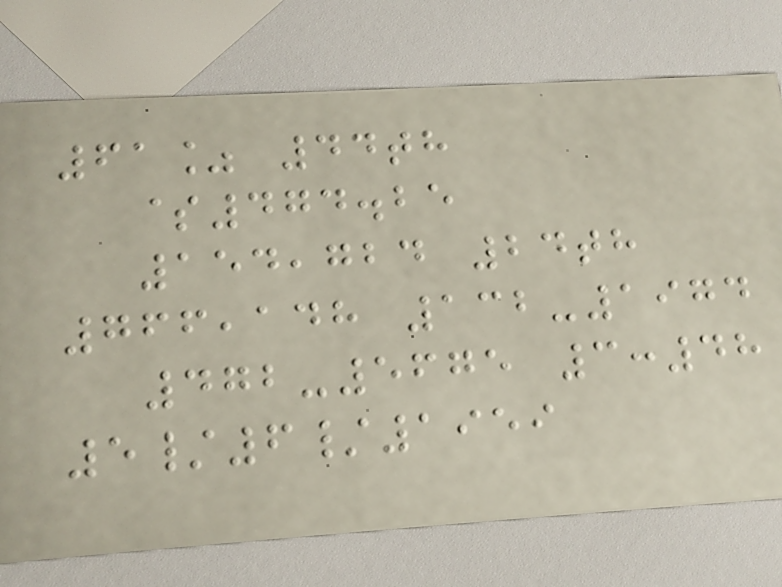61% 44th
$474.25
154,724 24th
766,148 132-1974
472-5675 3:48
5/6/1959
